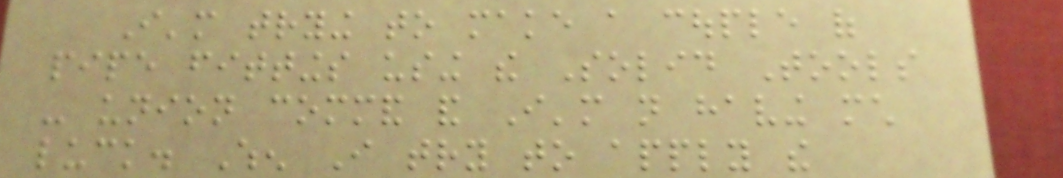I'm trying to make a couple of
pipe fittings using the Solid Tools
- union command and I'm not having much
luck. When I try to apply the
